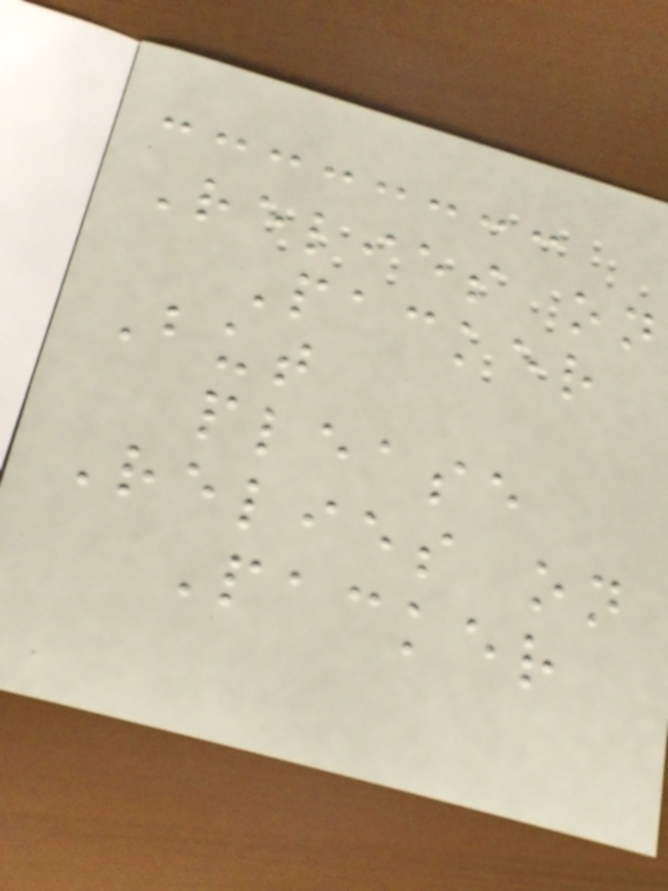Relies on
Packer
But
please
Relies on
Packer
